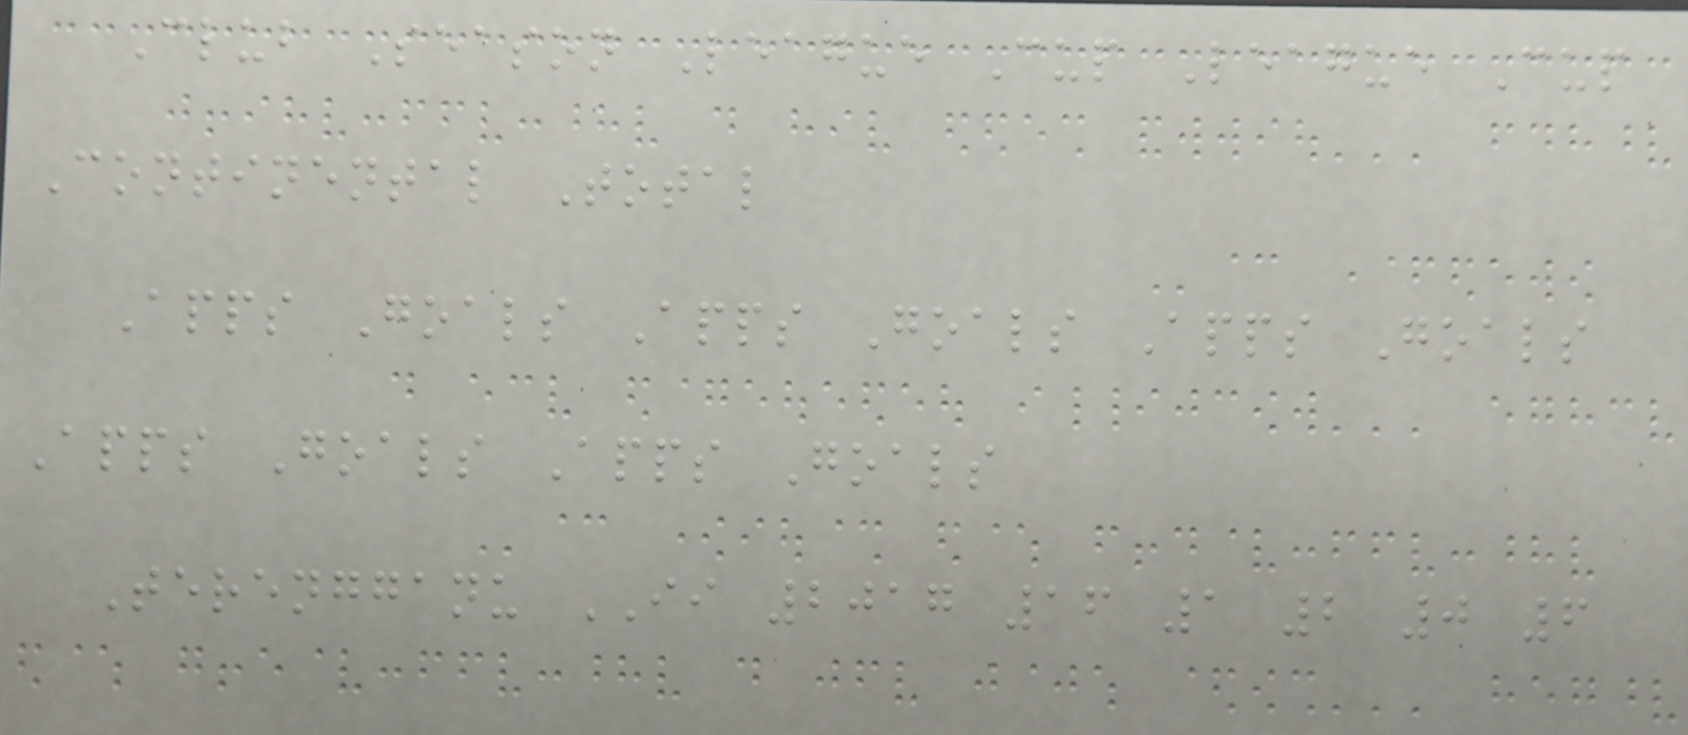Club Season League Cup League Cup
Continental Total
Apps Goals Apps Goals Apps Goals
Apps Goals Apps Goals
Terengganu II 2017 16 1 2 0 6
